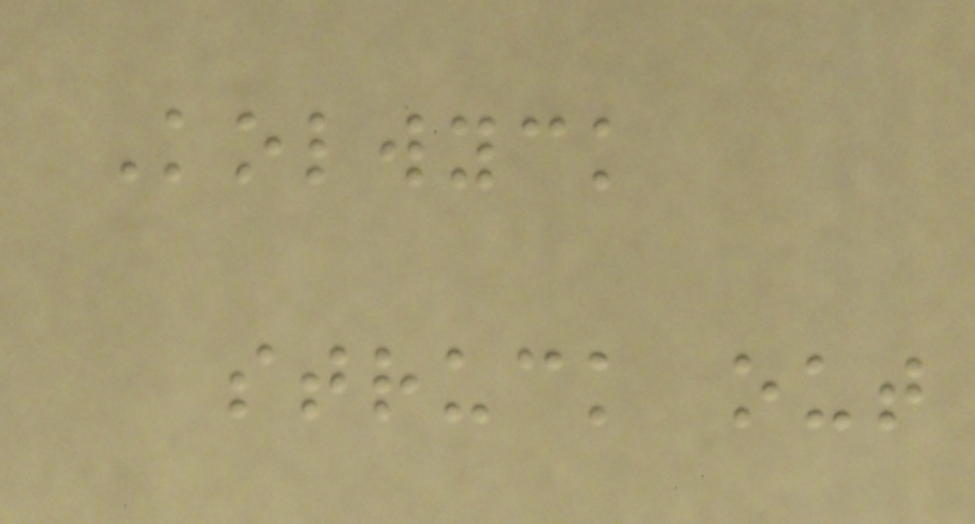Kolwyck
struck out
